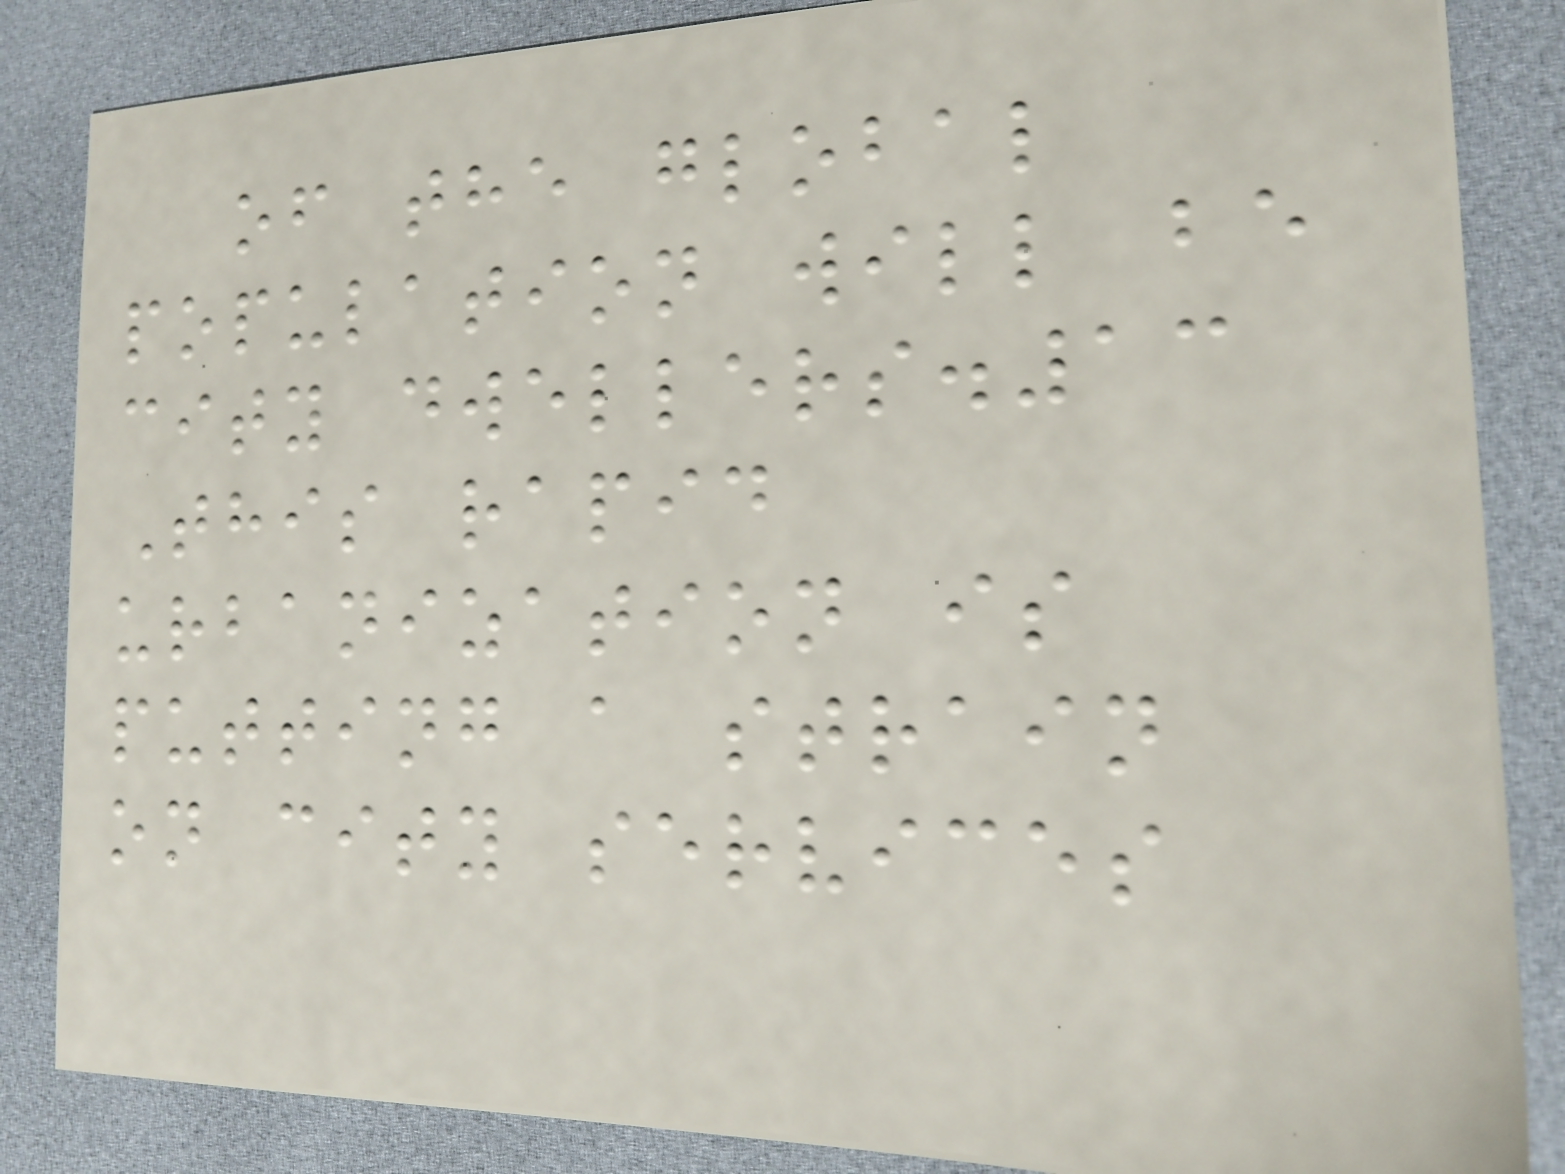of the global
population will be
city dwellers.13
This rapid
urbanization is
putting a strain
on city services
